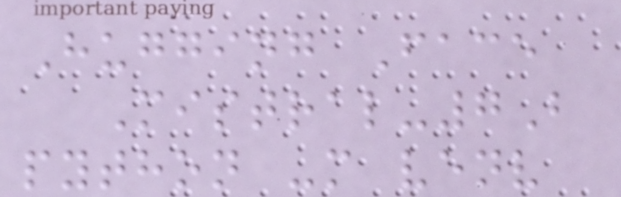Hugging Face
Mistral-7B
python -m venv
